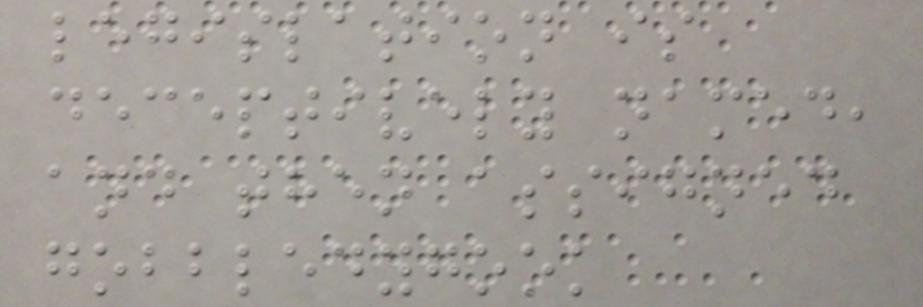legislation is
deceptively named,
and then assigned
gobbledygook
